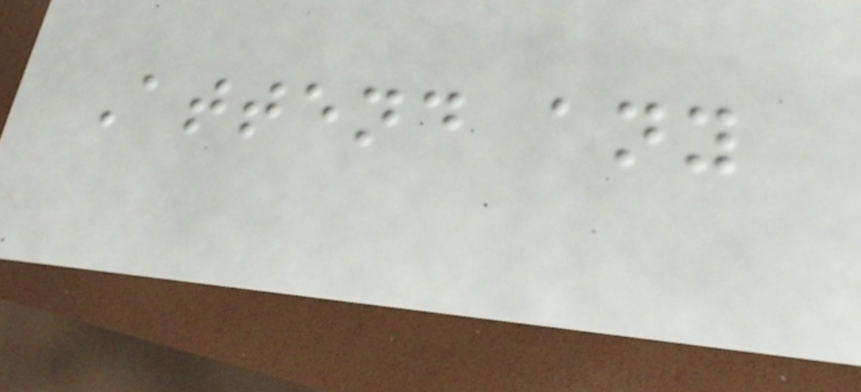Attend any
